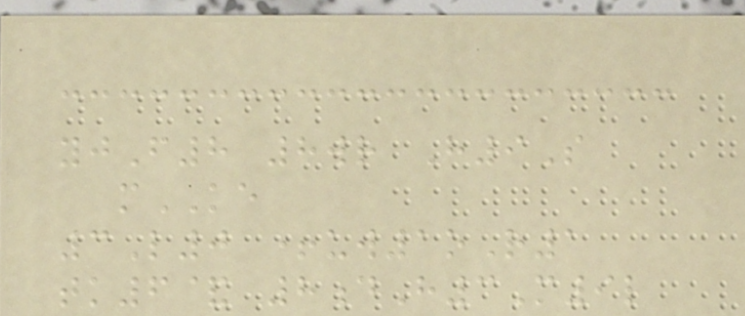yjF8 8wr H9S
mKE
3L0 +uw1oR1
tk6& 8dH3M9l
